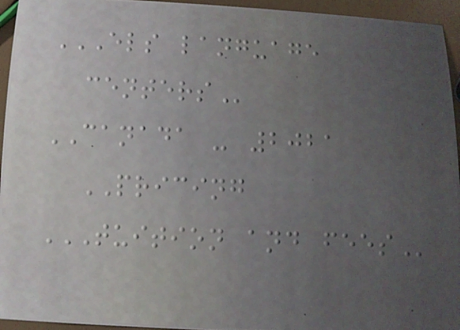ELS LANGUAGE
CENTERS
CANADA - 2021
PRICING
TUITION AND FEES
